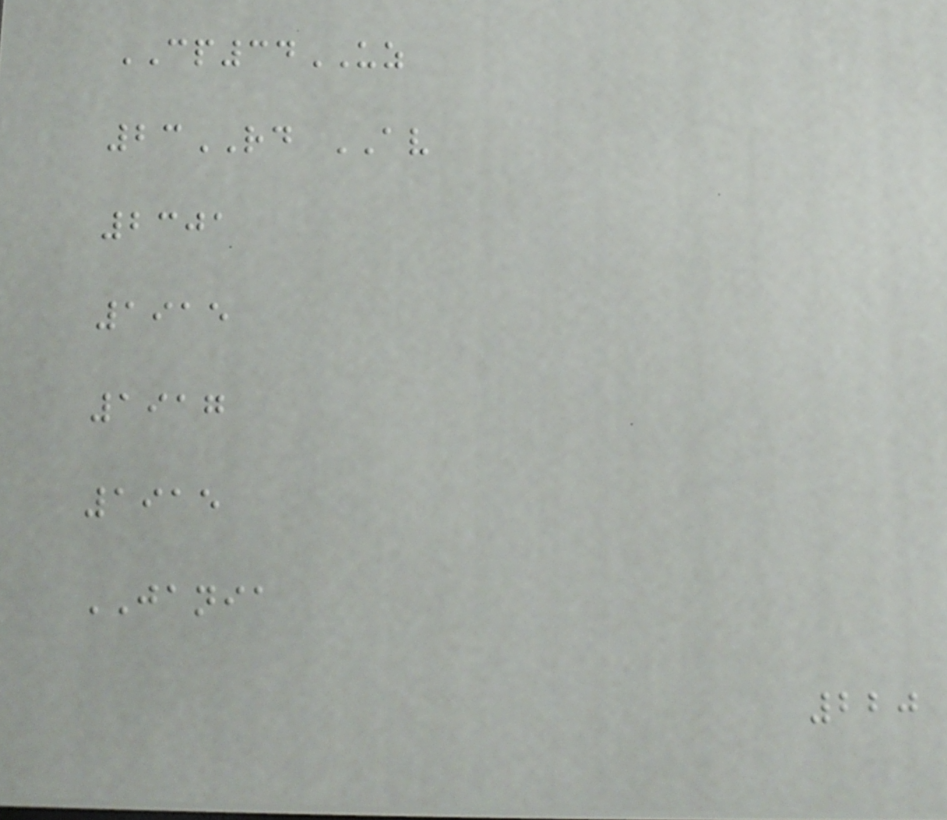CP34UZ
23RD AV
2301
1915
1917
1915
JANIA
220
